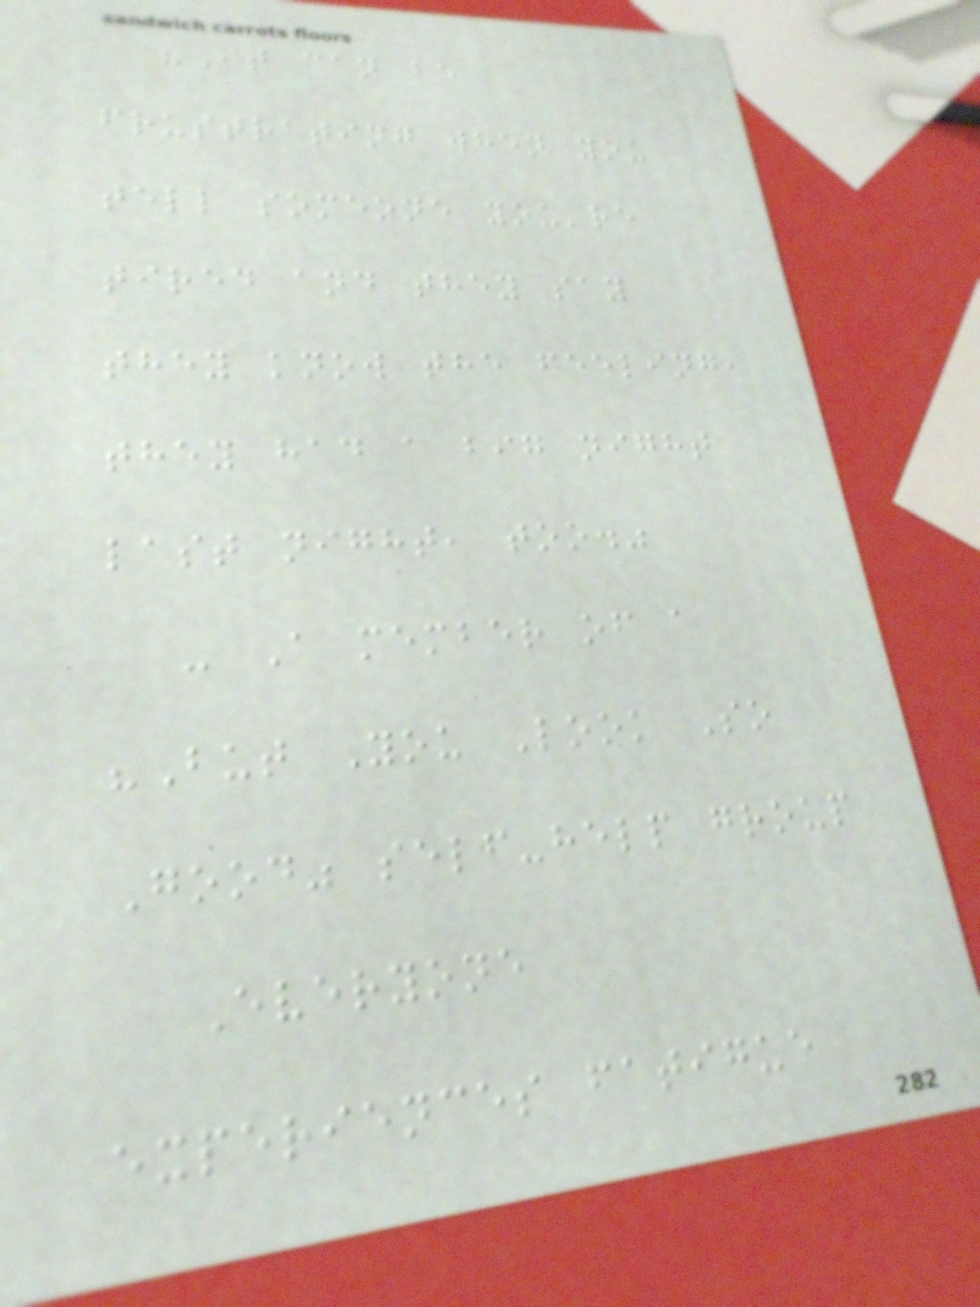"It can be
frustrating when you
tell someone you're
tired and they say
they know the feeling,
they had a big night
last night, too."
- A member of a
"But You Look So
Good" self-help group
Everyone
experiences fatigue
